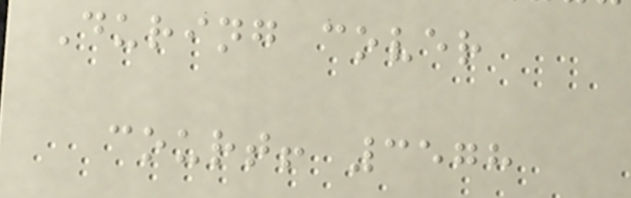During cover
court! 3578
